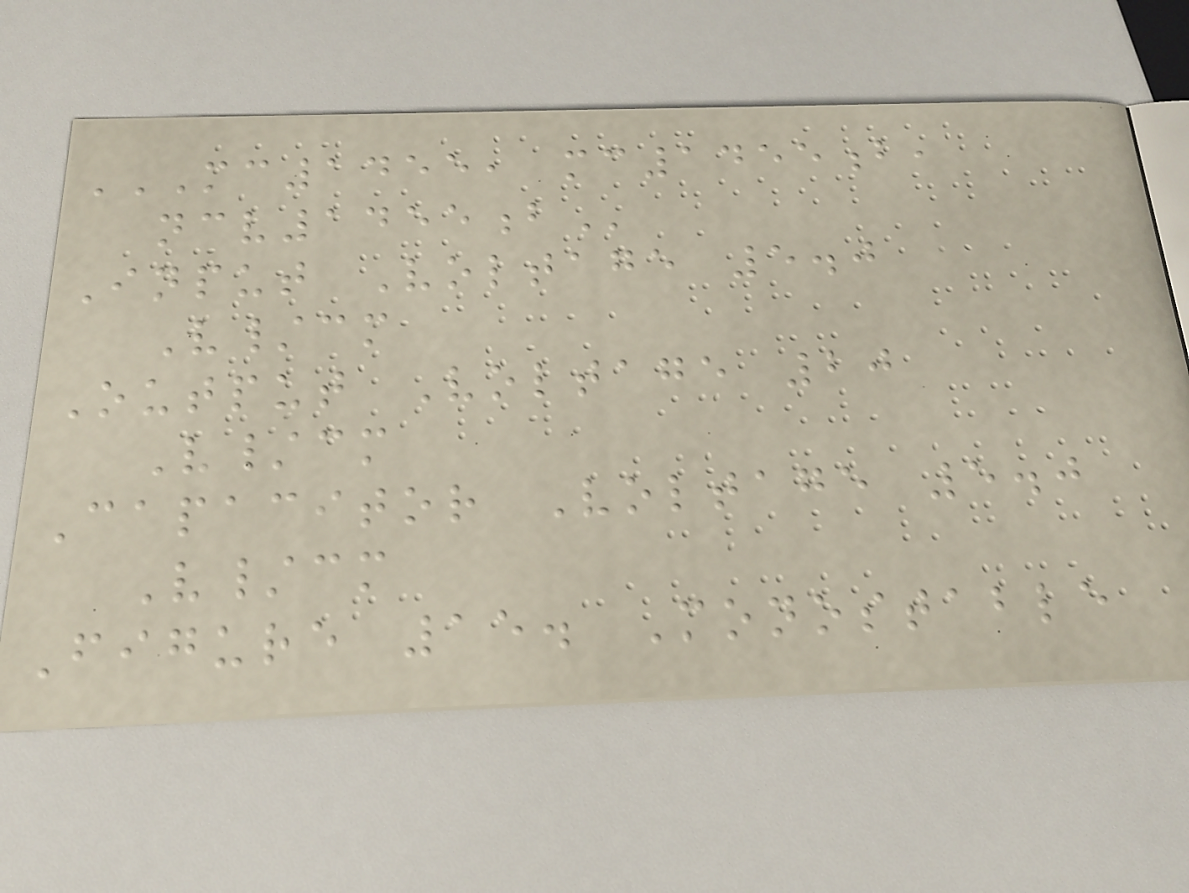MC1455, MC1455B,
NCV1455B
Input Voltage 5.0
V/cm
Output Voltage 20
V/cm
Capacitor Voltage 5.0
V/cm
Figure 15. Monostable
